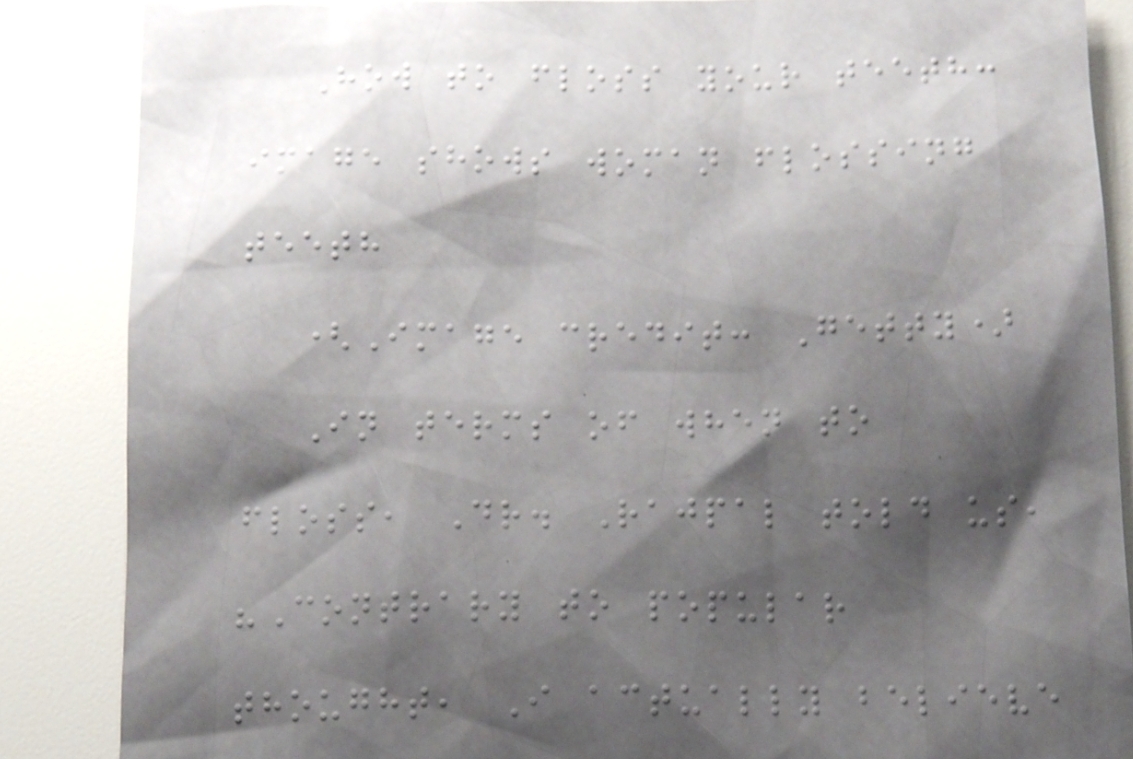How to floss your teeth:
image shows woman flossing
teeth
(Image credit: Getty)
In terms of when to
floss, Dr. Rajpal told us,
"Contrary to popular
thought, I actually believe
